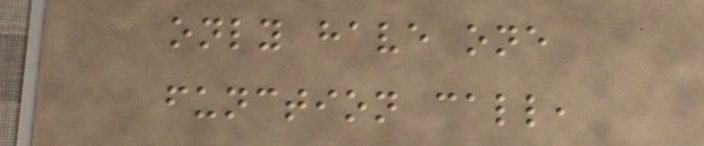only have one
function call,
